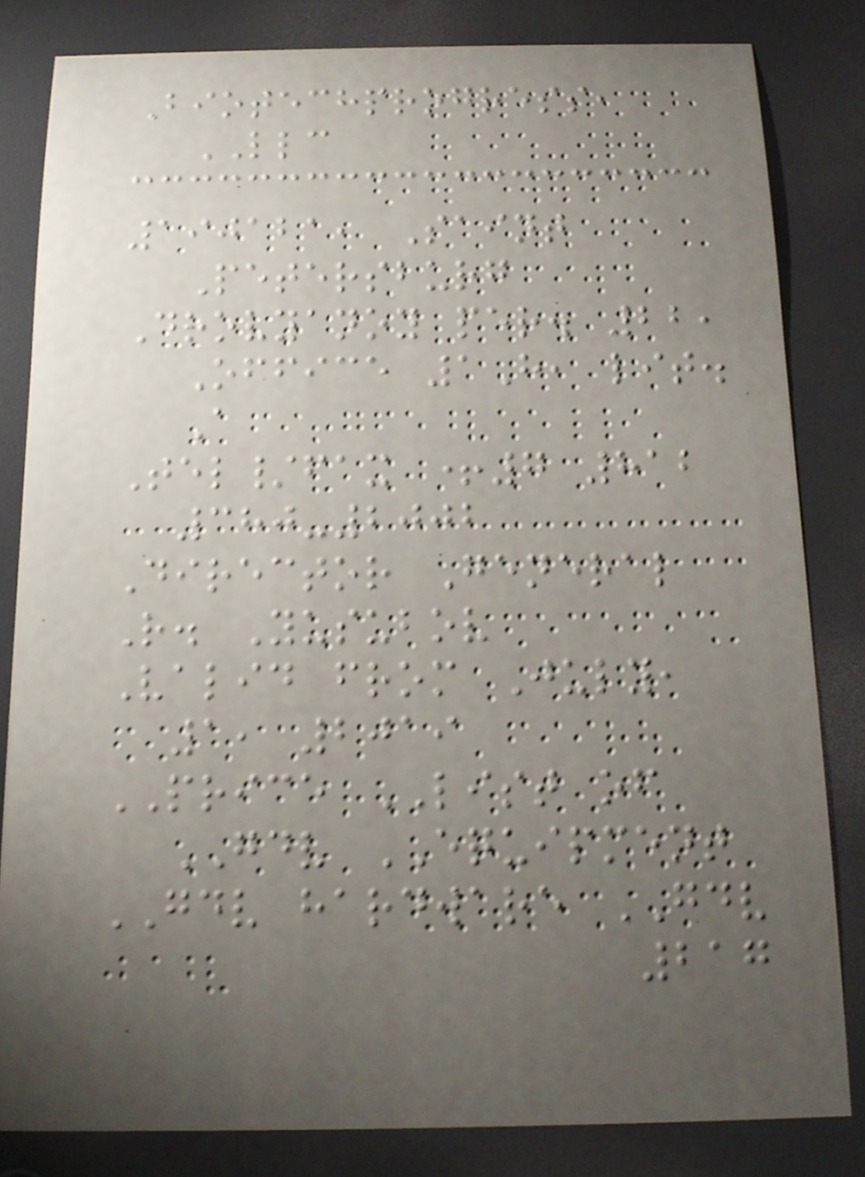Biotechprogress,
LLC
190121, Saint
Petersburg
Drovyanoy per. 22,
Office 1H, lit.
A
Tel/fax +7 812
380-2002
Director General
R. Yusubov
Valid from July,
1, 2019
PRICE LIST of
GDV EQUIPMENT
GDV hardware GDV
217
